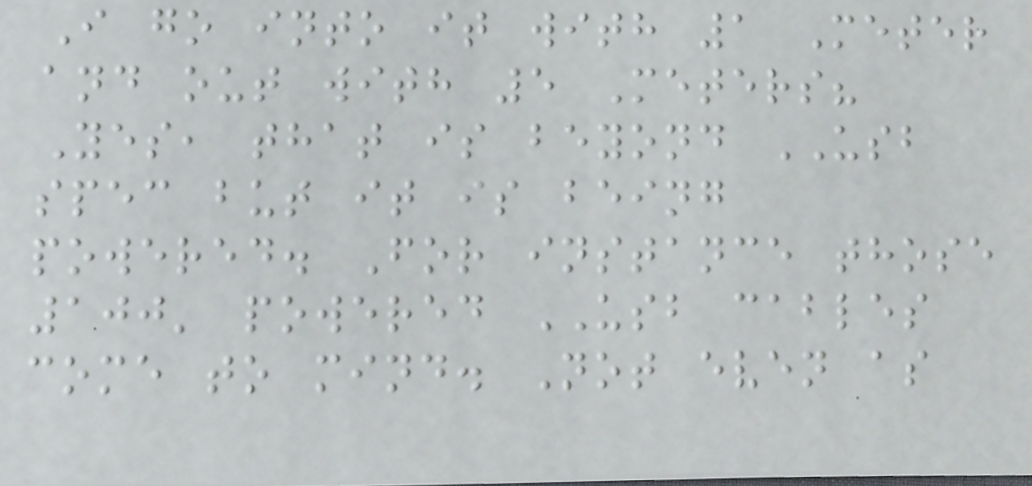I go into it with 1 Meter
and out with 5 Meters?
Yes, that is beyond USB
spec but it is being
powered. For instance those
100' powered USB cables
come to mind. Not even as
